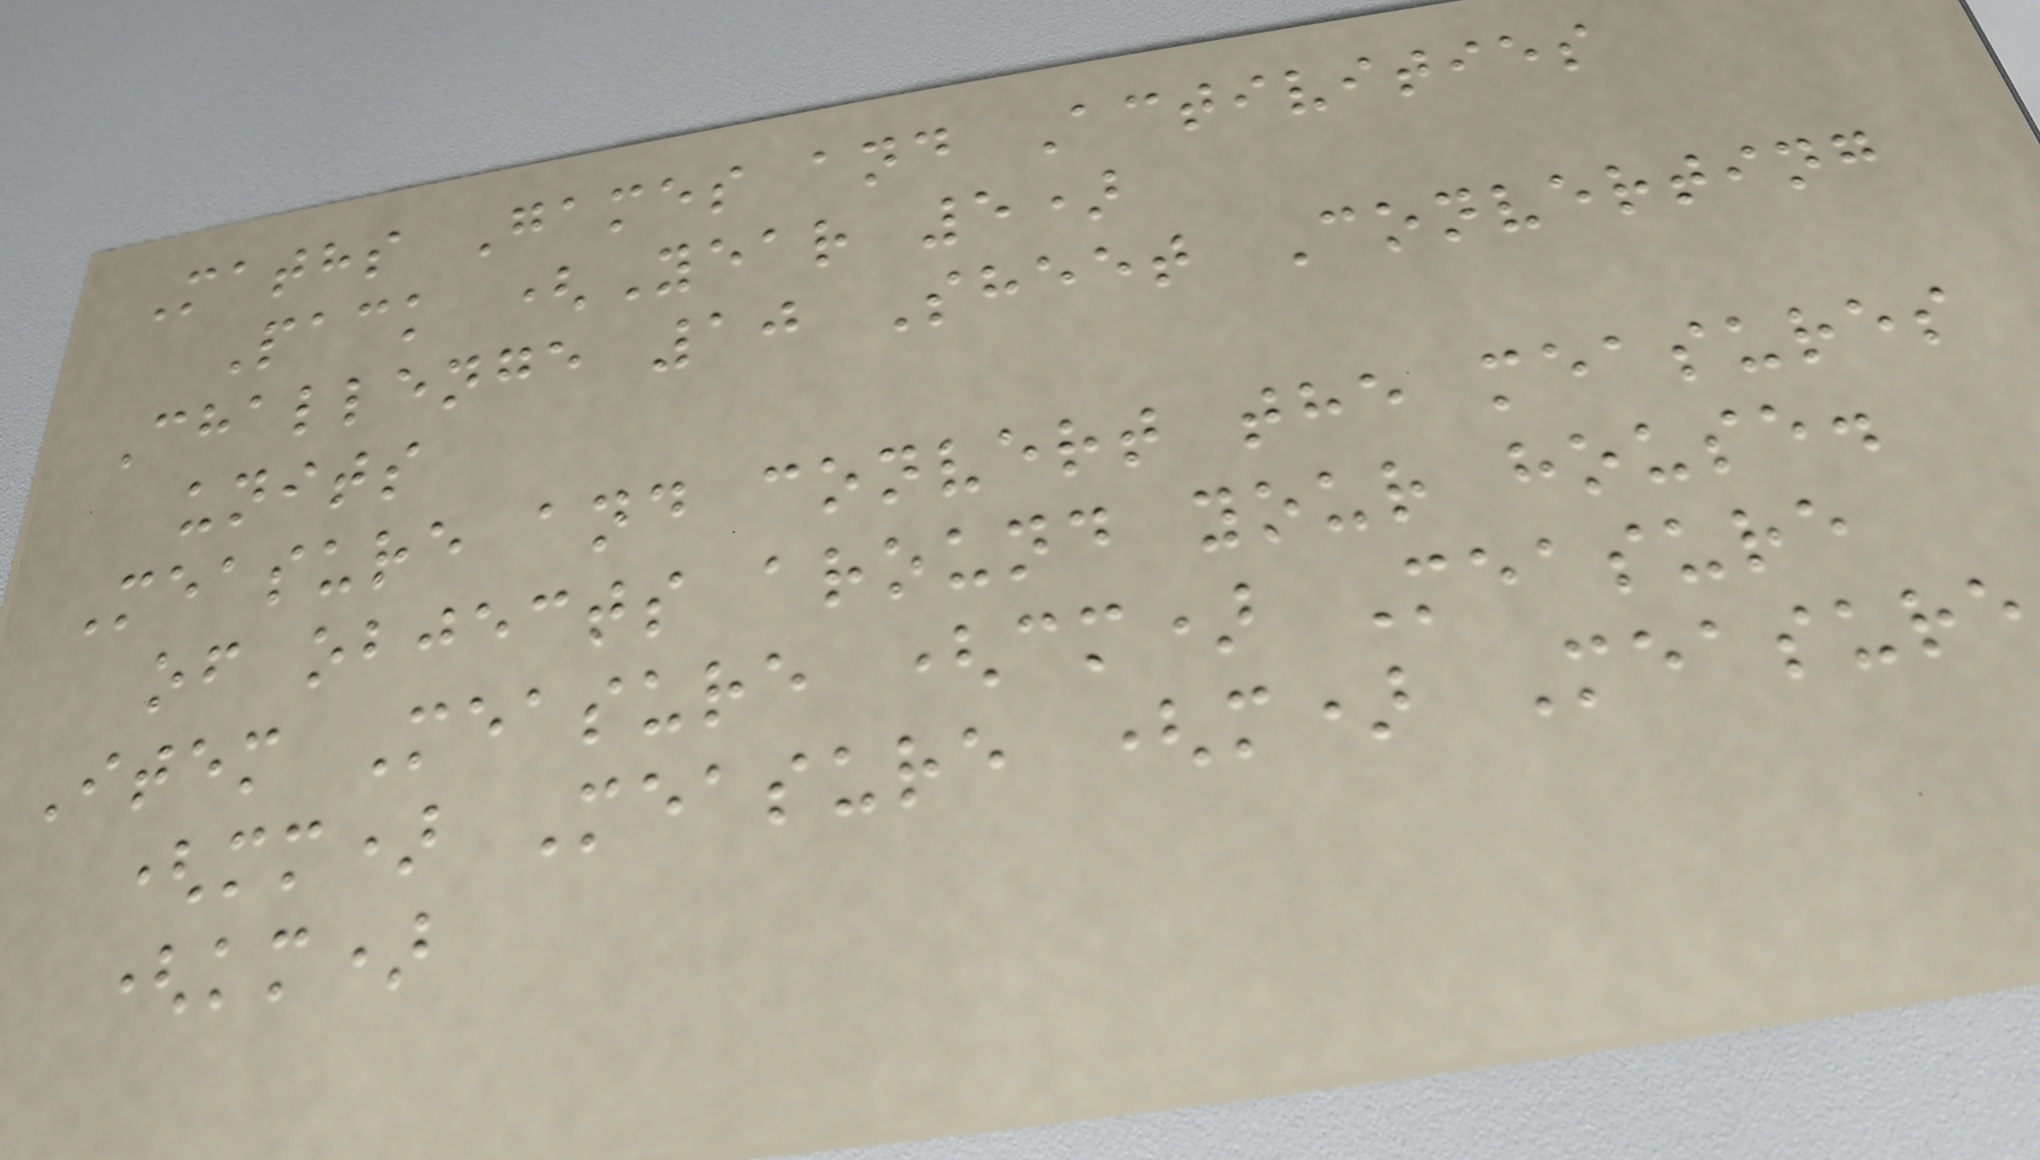Maths Games and Activities
Pack (Year 5)
Challenge 10 Sheet Converting
units
Measure and convert the measures
of objects around your house.
Item Measure (cm) Measure
(mm) Measure (m) Measure
(km)
